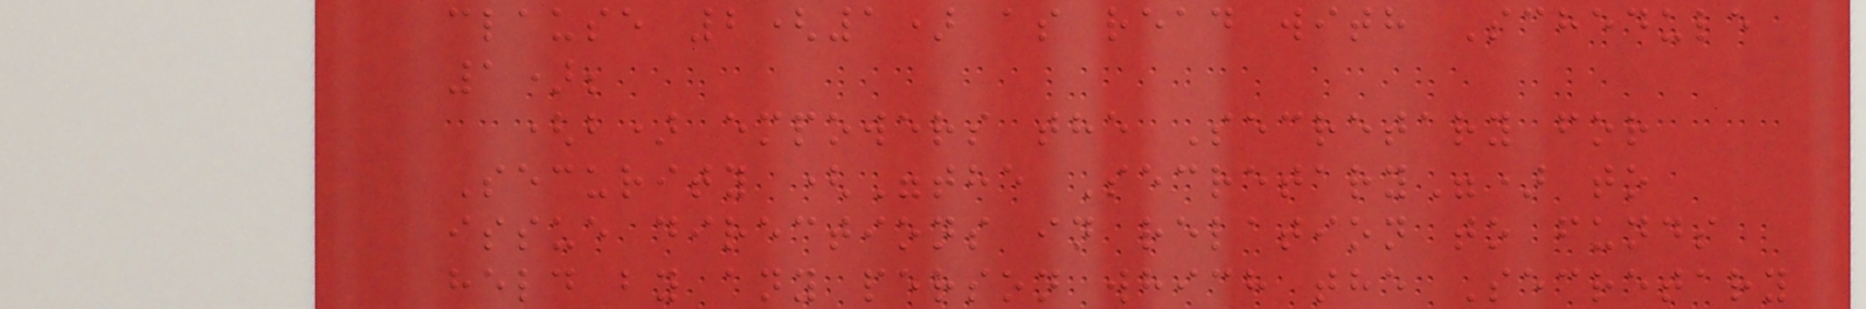clause 2(1) as read with Schedule
1);
(b) empowers the Secretary for
Security ("the Secretary") to
issue directions in relation to funds
held by any person which the Secretary
